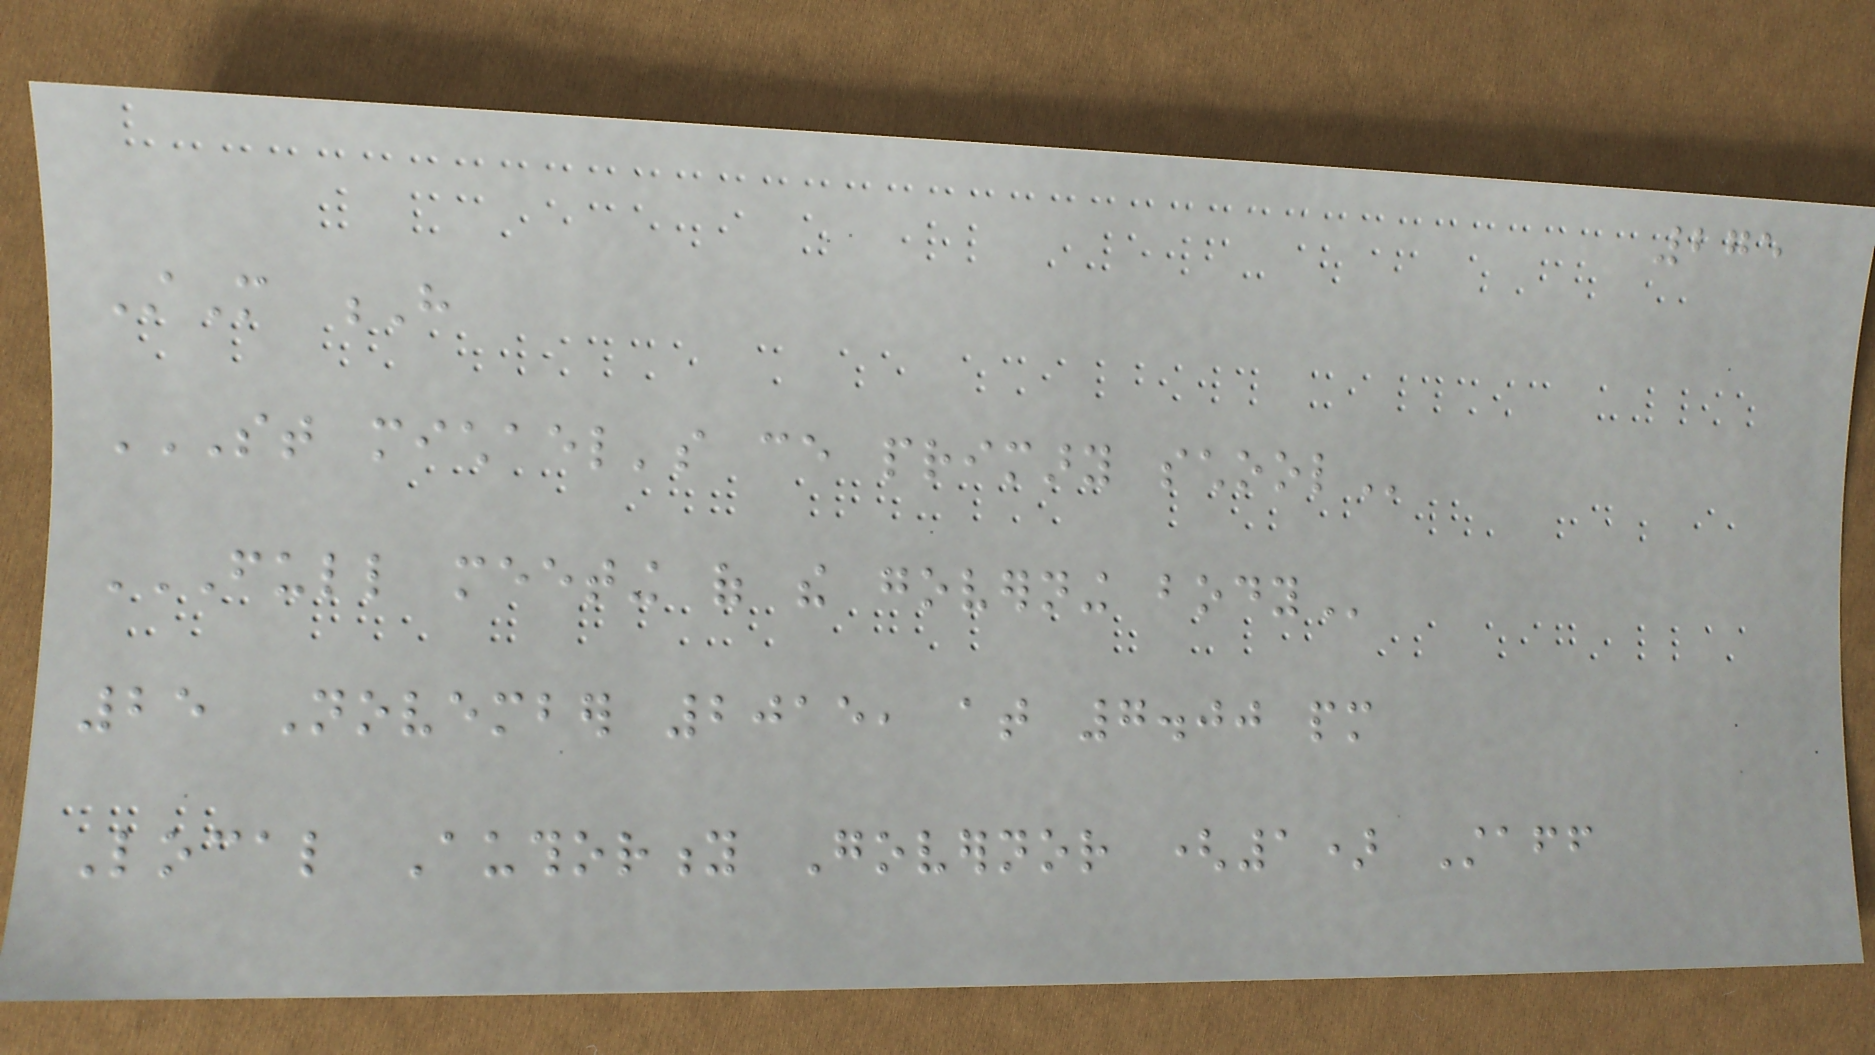275
StM H
ST MICHAEL'S CE PRIMARY SCHOOL
FULL MEETING OF THE GOVERNING BODY
25 November 2015, at 7.00 pm
Local Authority Governor (1) Staff
